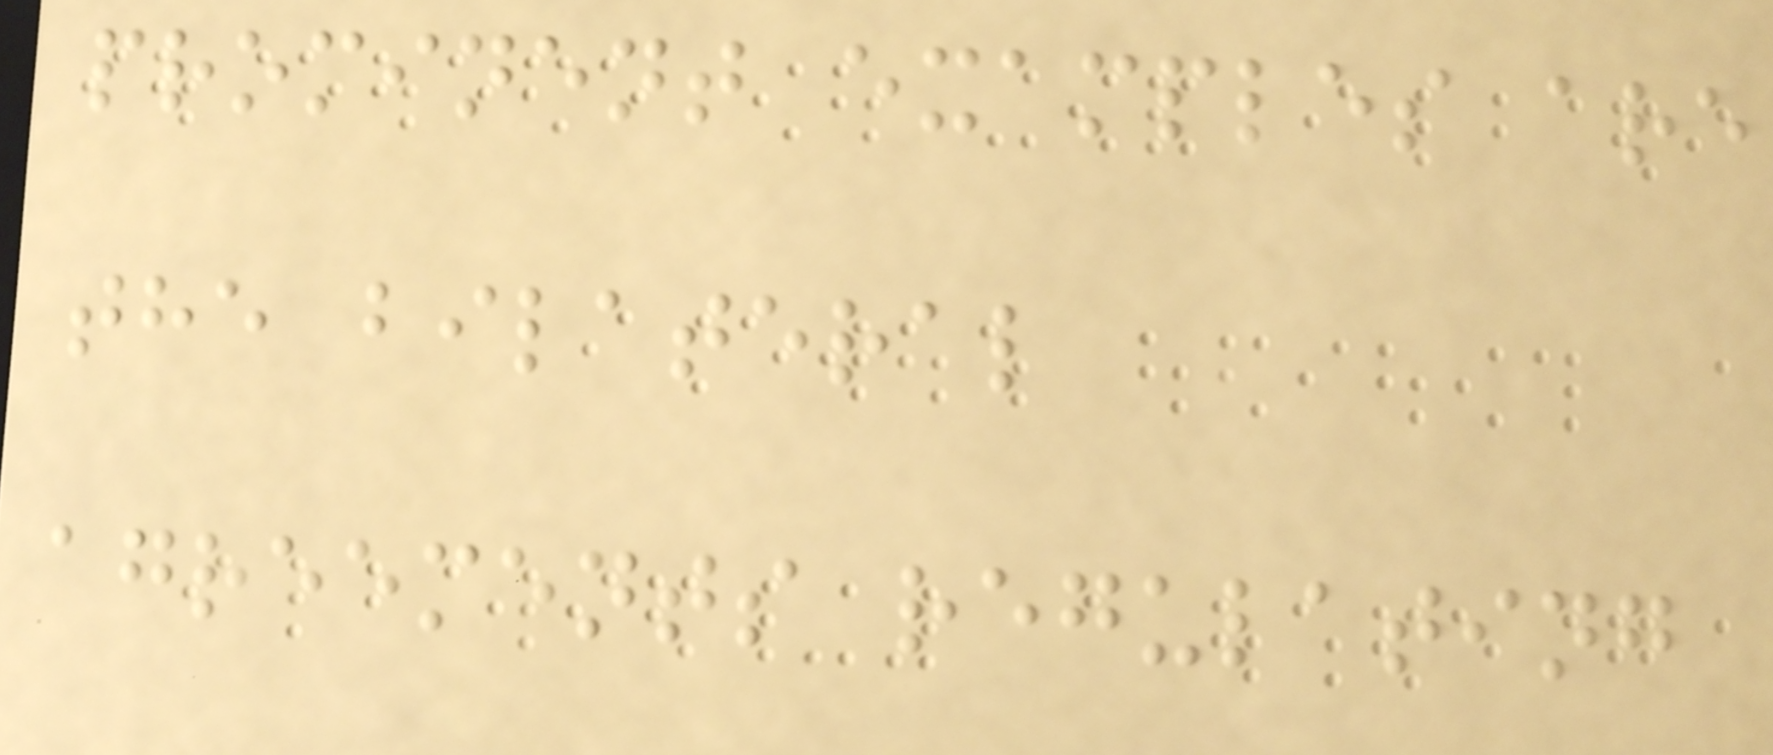prominent examples are
the bilateral
agreements regulating
